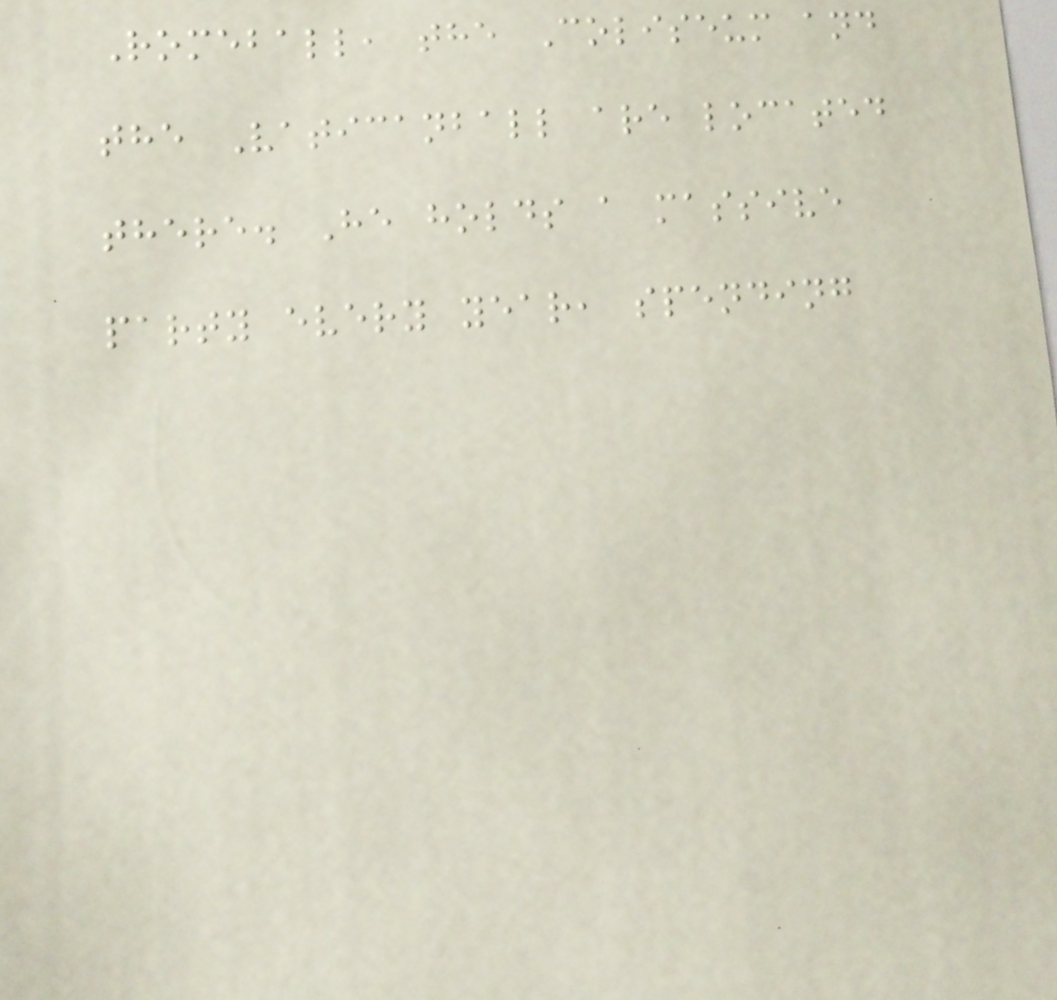Romeball, the Coliseum and
the Vaticanball are located
there. He holds a massive
party every year, spending
